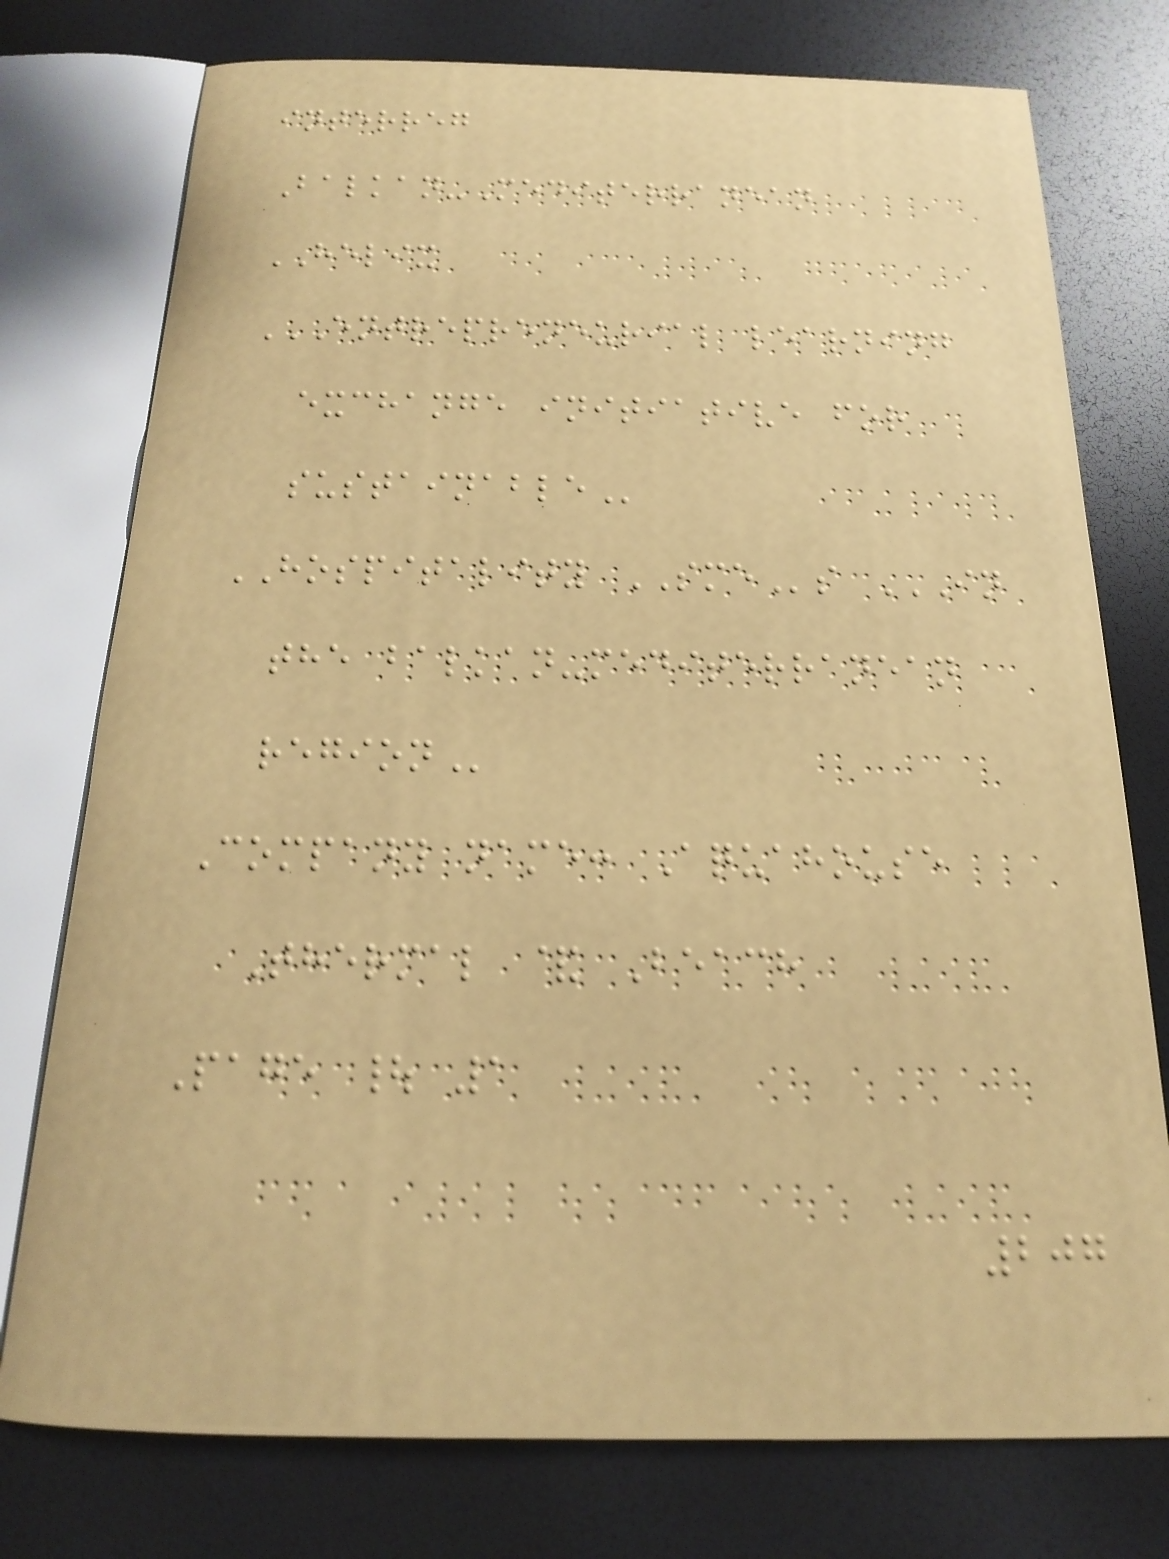interreg
Balkan-Mediterranean
HELIX
ENTREPRENEURIAL LEARNING
EXCHANGE INITIATIVE FOR
SUSTAINABLE
HOSPITALITY SMEs IN
THE BALKAN-MEDITERRANEAN
REGION
Company name: Aquahouse
Thermal & Beach
Page | 1
207
